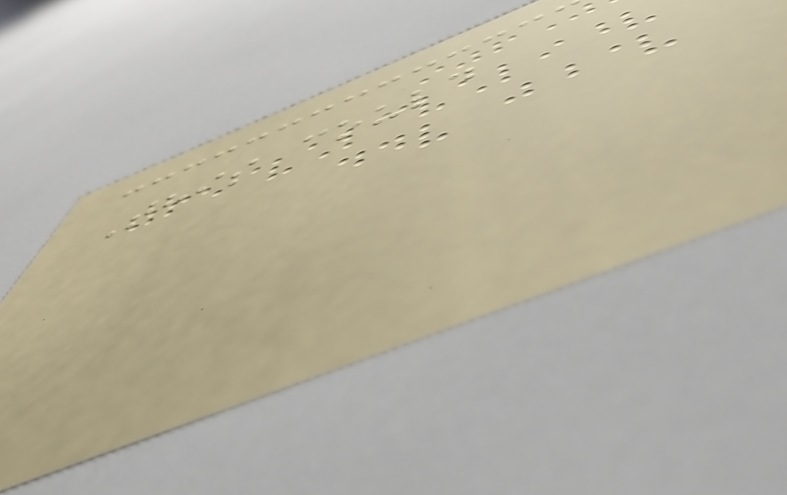This could
